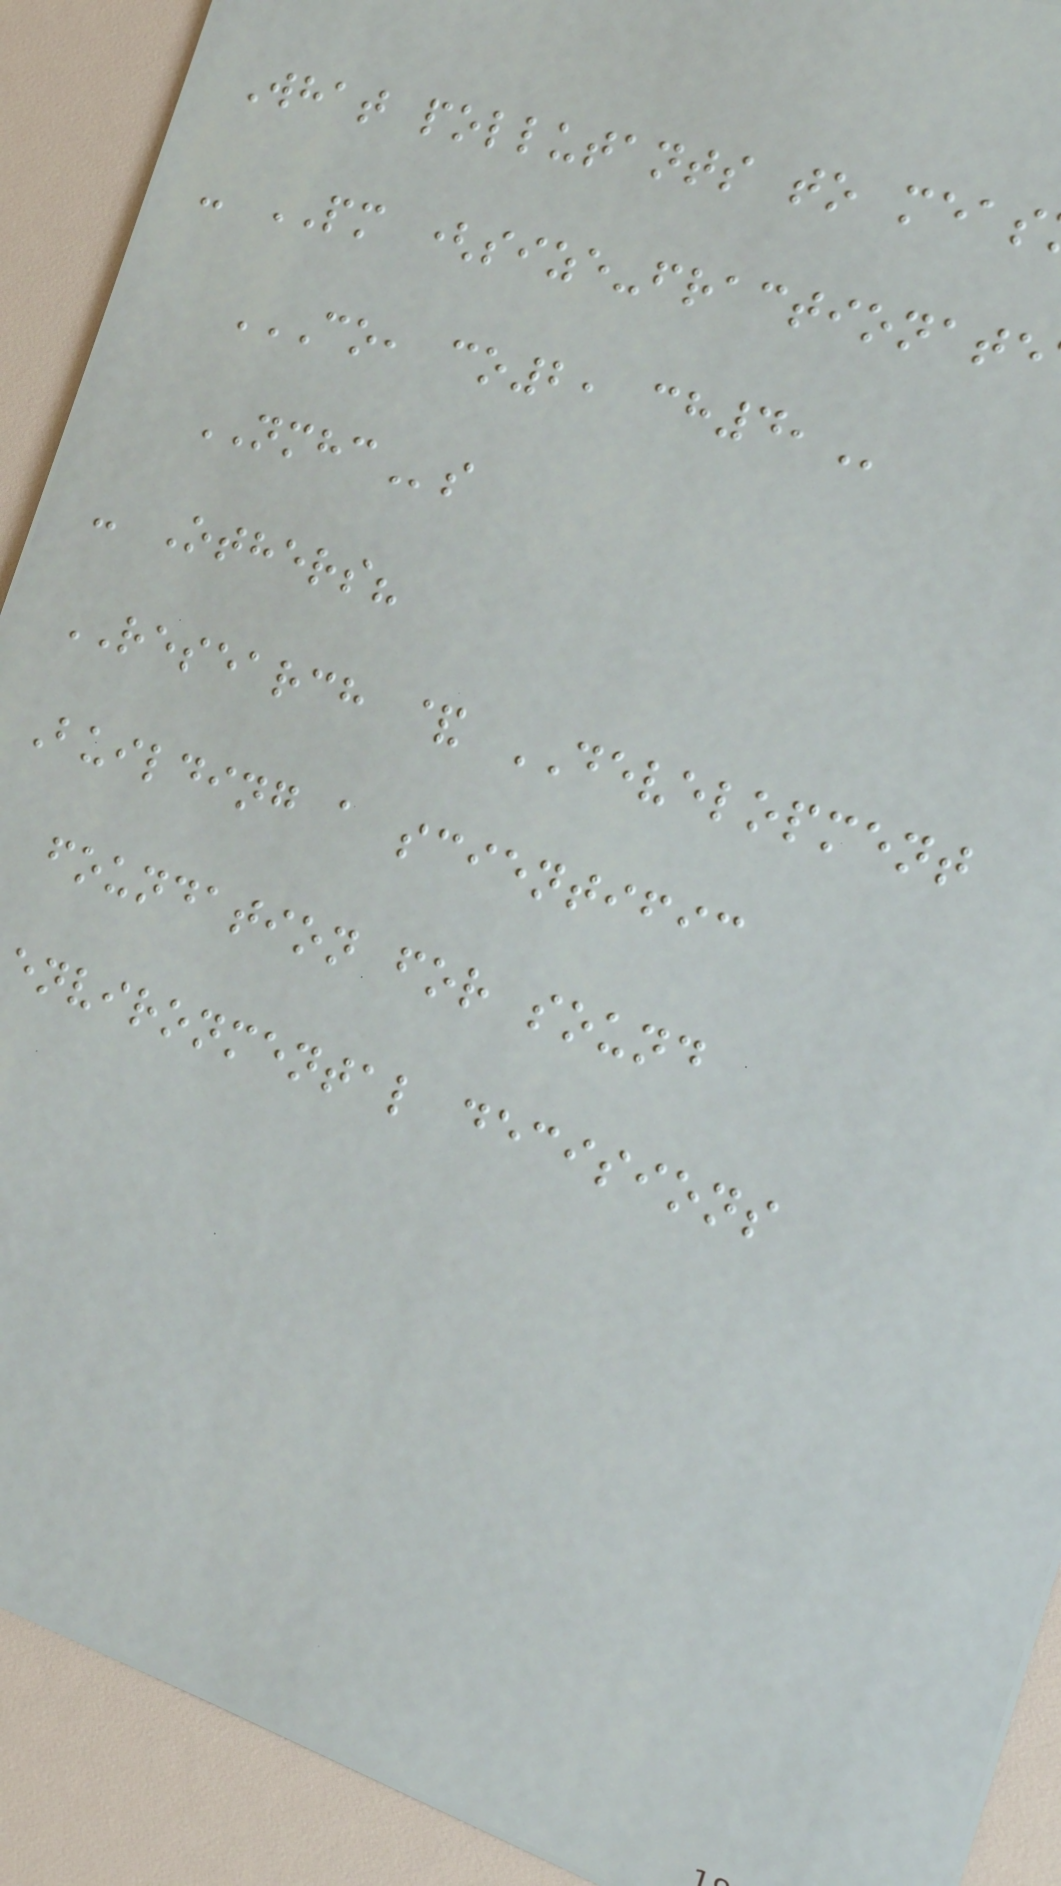What pollutants to meas
- PM (size-fractionate
CO, CO2, CH4,
NMHCs
- Others?
RESEARCH & DEVELOPMENT
Building a scientific
foundation for sound
environmental decisions
